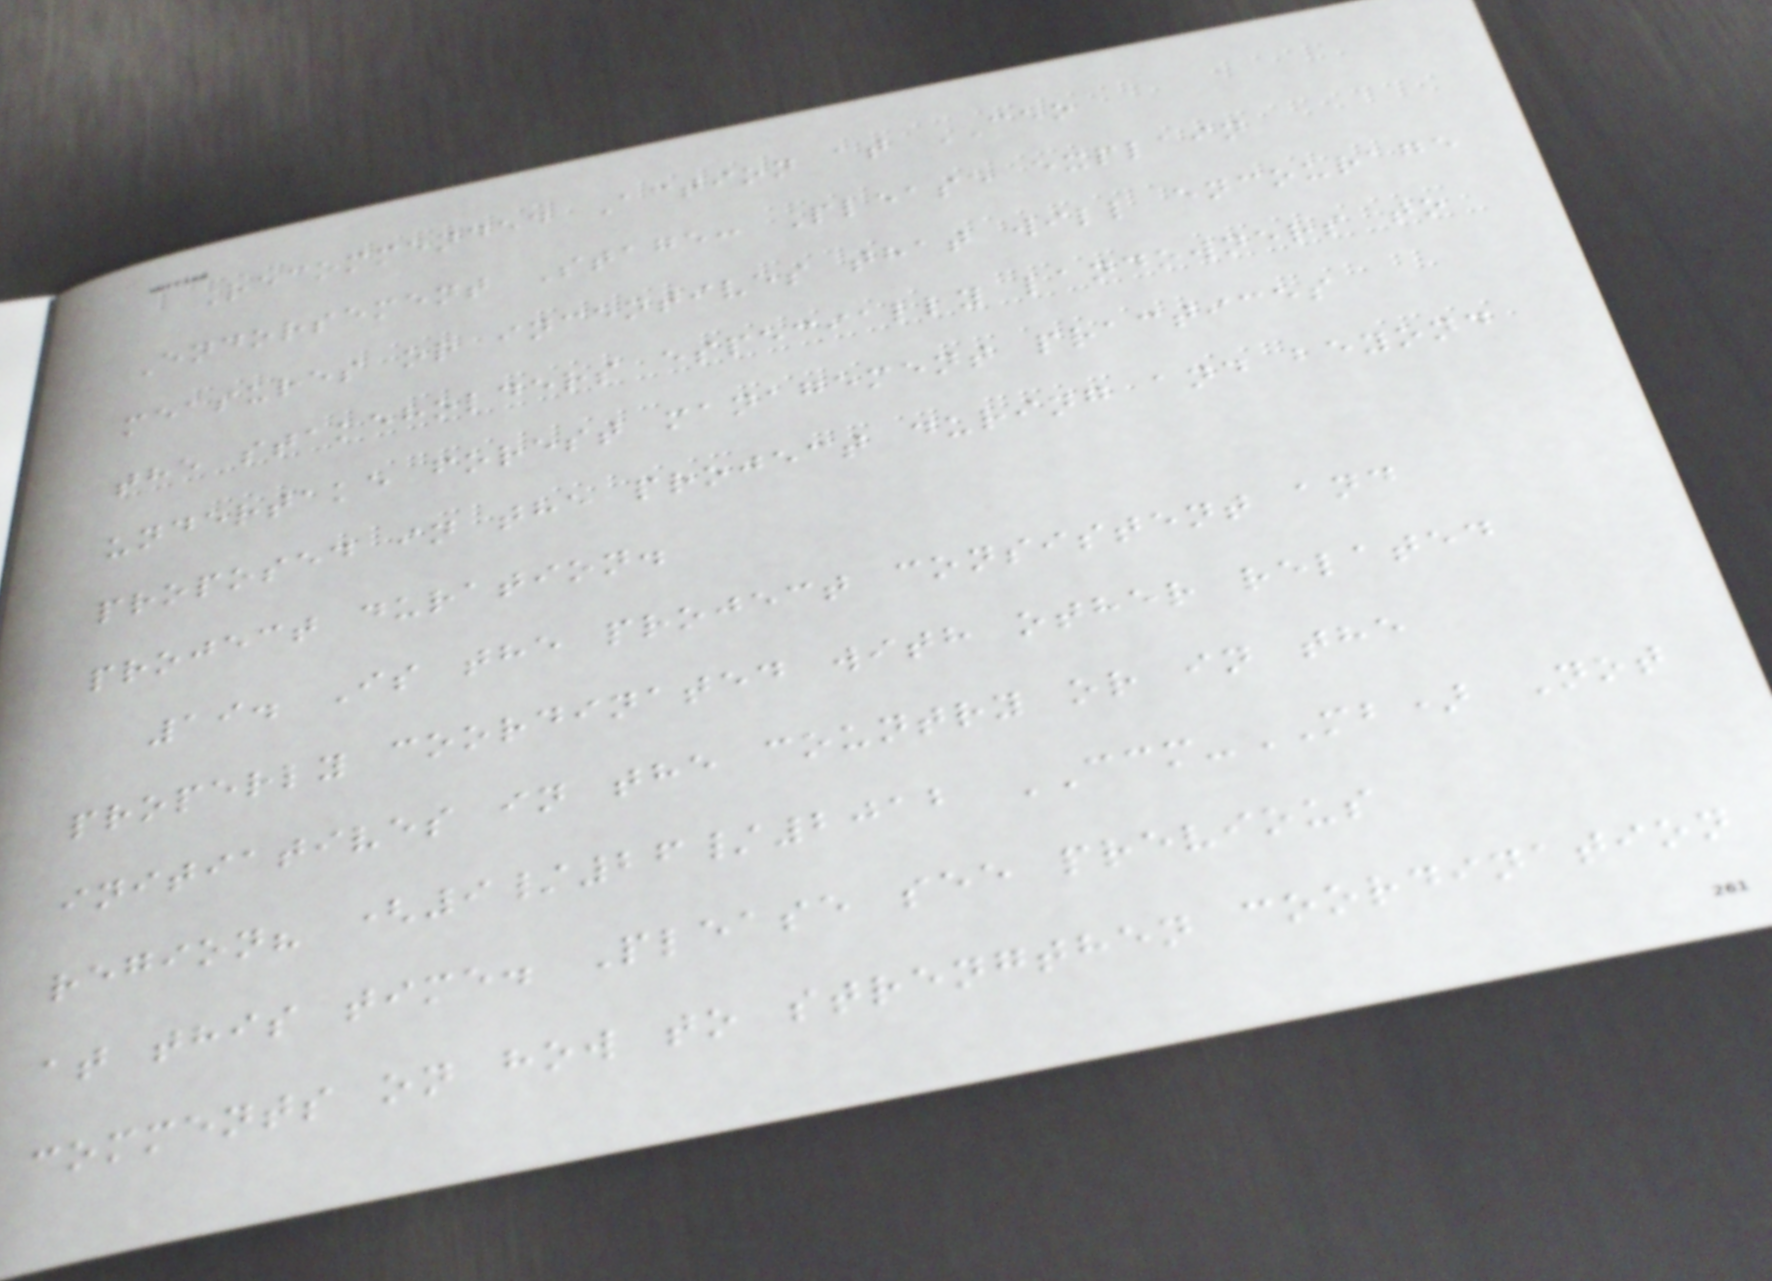Recommended Action at CEO
Endorsement Stage: Please explain
measures or incentives that will encourage
the stakeholders especially landowners to
undertake forest management practices
proposed in the project during and beyond
project duration.
19. Is the project consistent and
properly coordinated with other related
initiatives in the country or in the
region? (9/26/2012 CCM-MB) Not
at this time. Please see previous
comments on how to strengthen coordination
